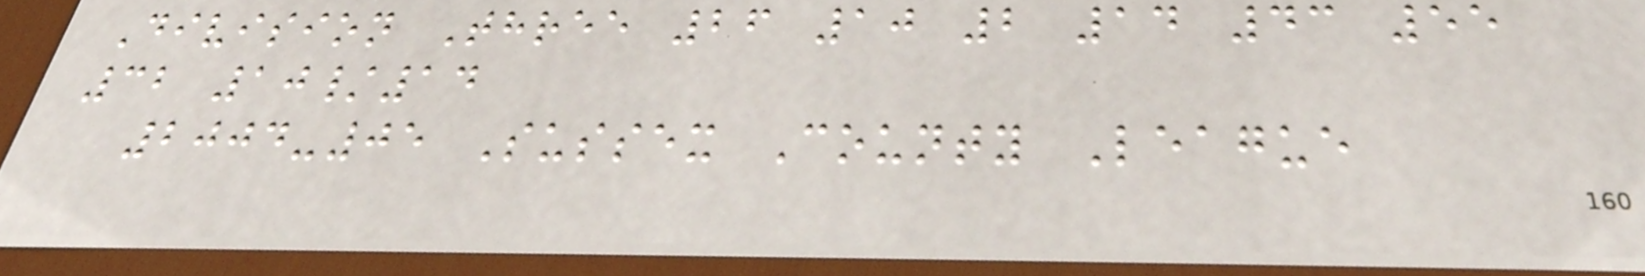Division Three 26 10 2 14 43 55
32 10/14
2004-05 Sussex County League
